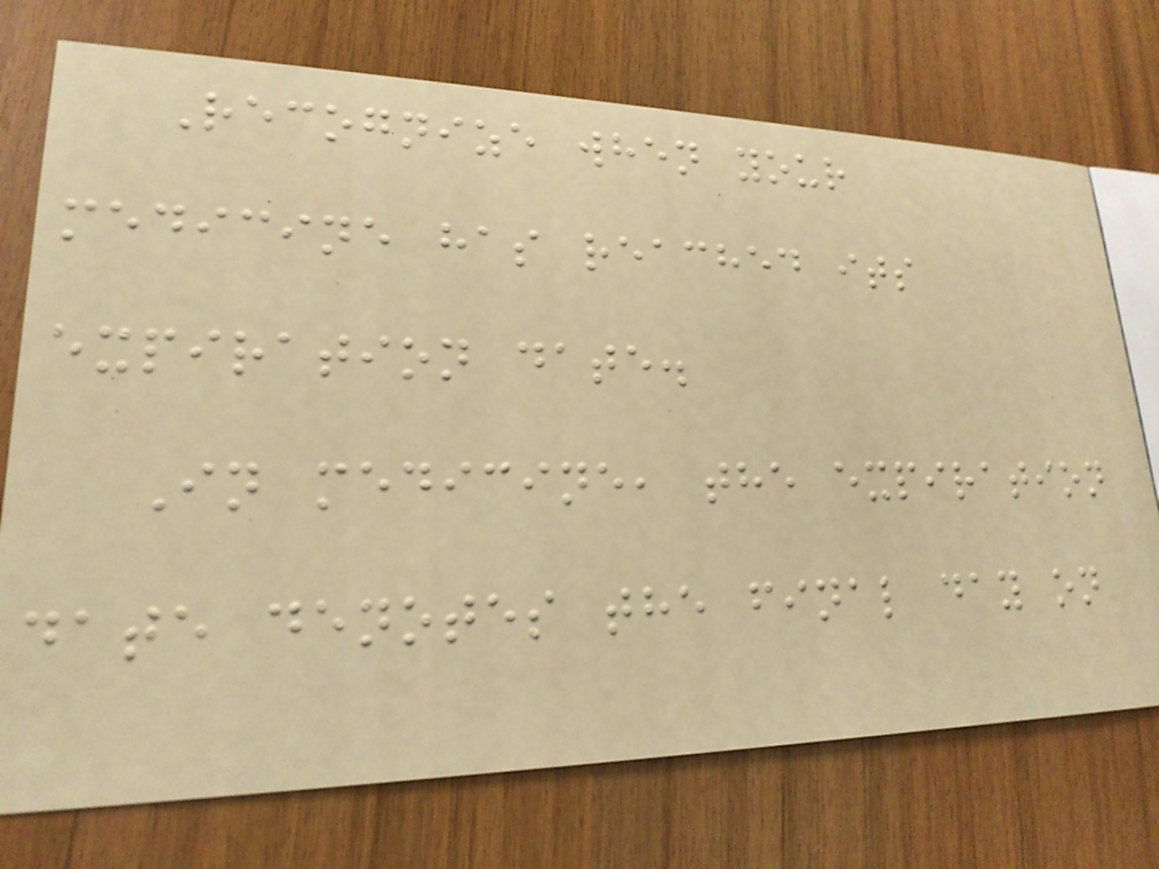Recognize when your
medicine has reached its
expiration date.
In medicine, the expiration
date denotes the final day on
